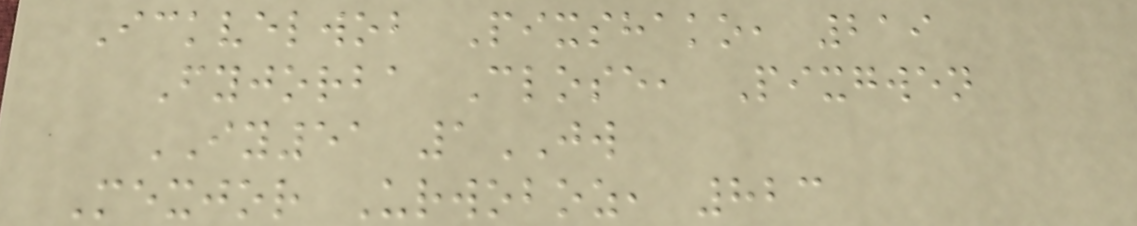Ickvelwob Pixshako, 219
Fyjorba Close, Pixgwen
IY51 1JW
Mexjor Urwoboz, 823
